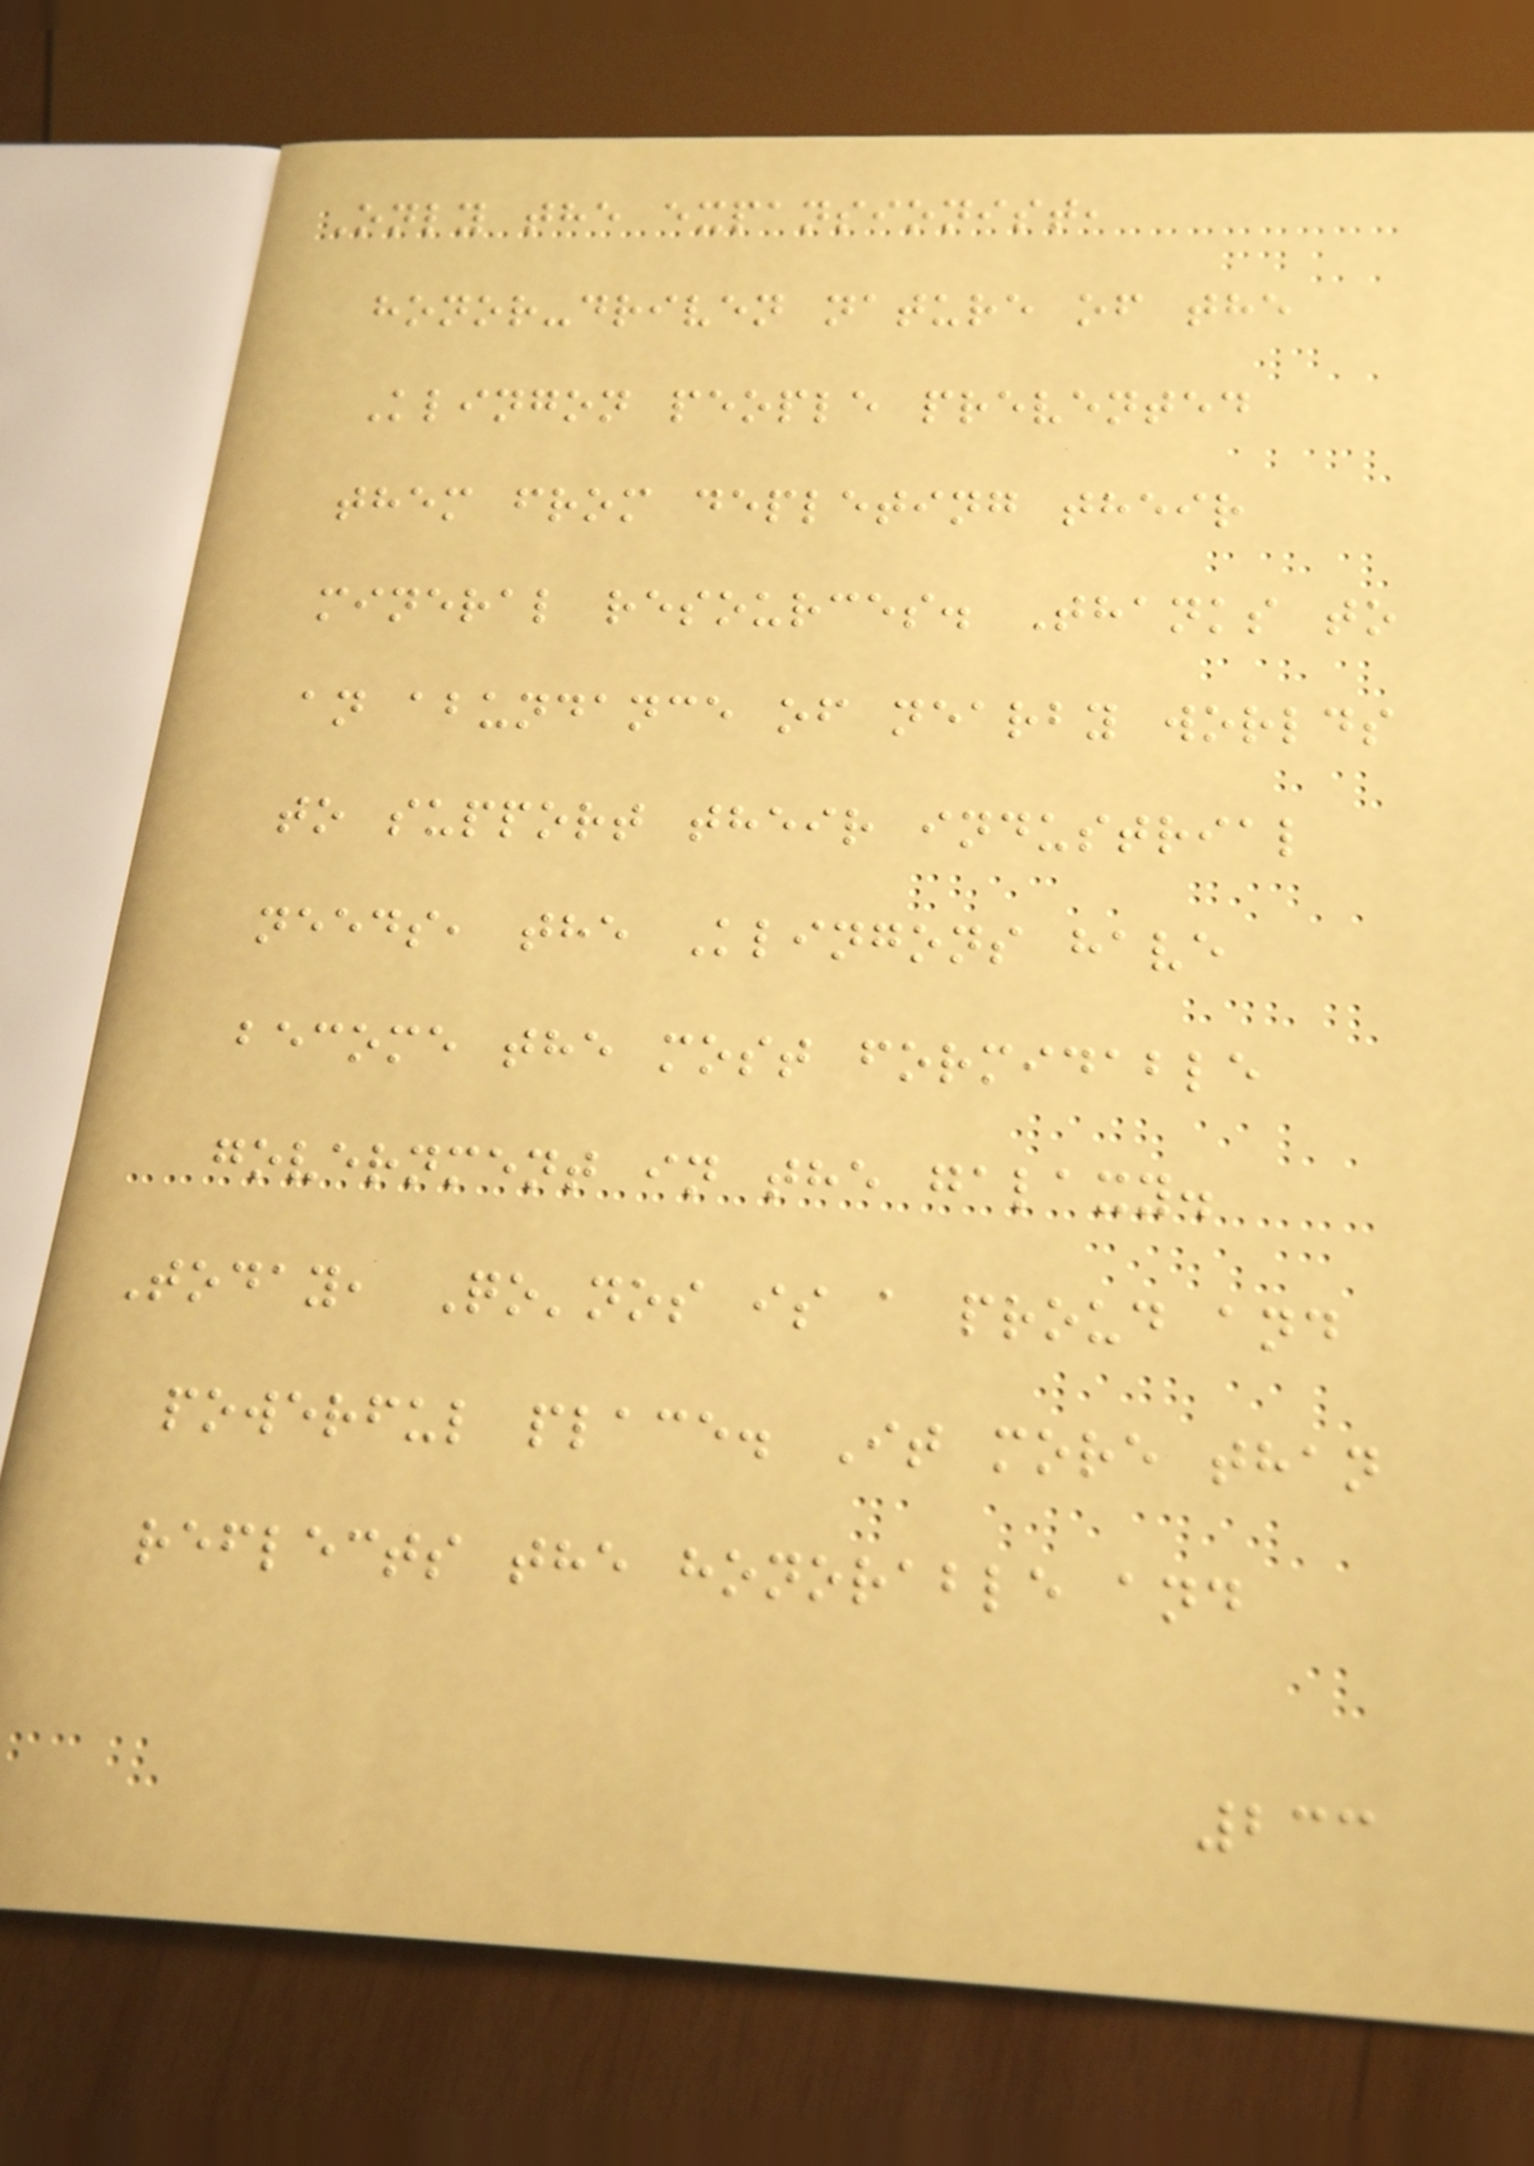Only the expansionist,
honor-driven nature of the
Klingon people prevented
them from depleting their
mineral resources. Thanks to
an abundance of nearby worlds
to support their industrial
needs, the Klingons have
become the most formidable
government in the galaxy.
Today, Qo'nos is a proud and
powerful place. It more than
reflects the honorable and
233
